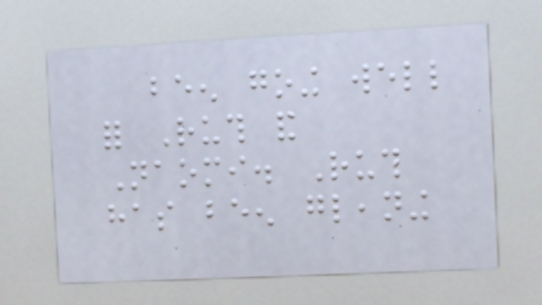been going well
for Ruth and
Naomi. Ruth
has been gleaning
